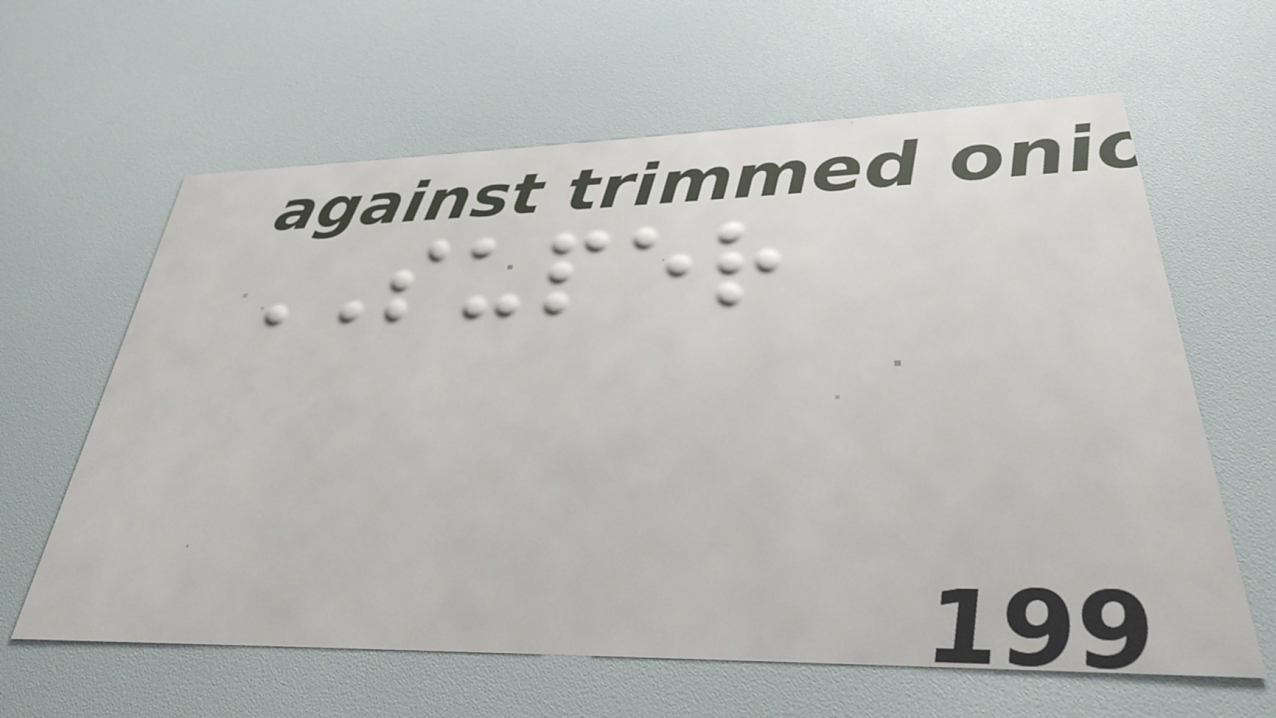SUPER
